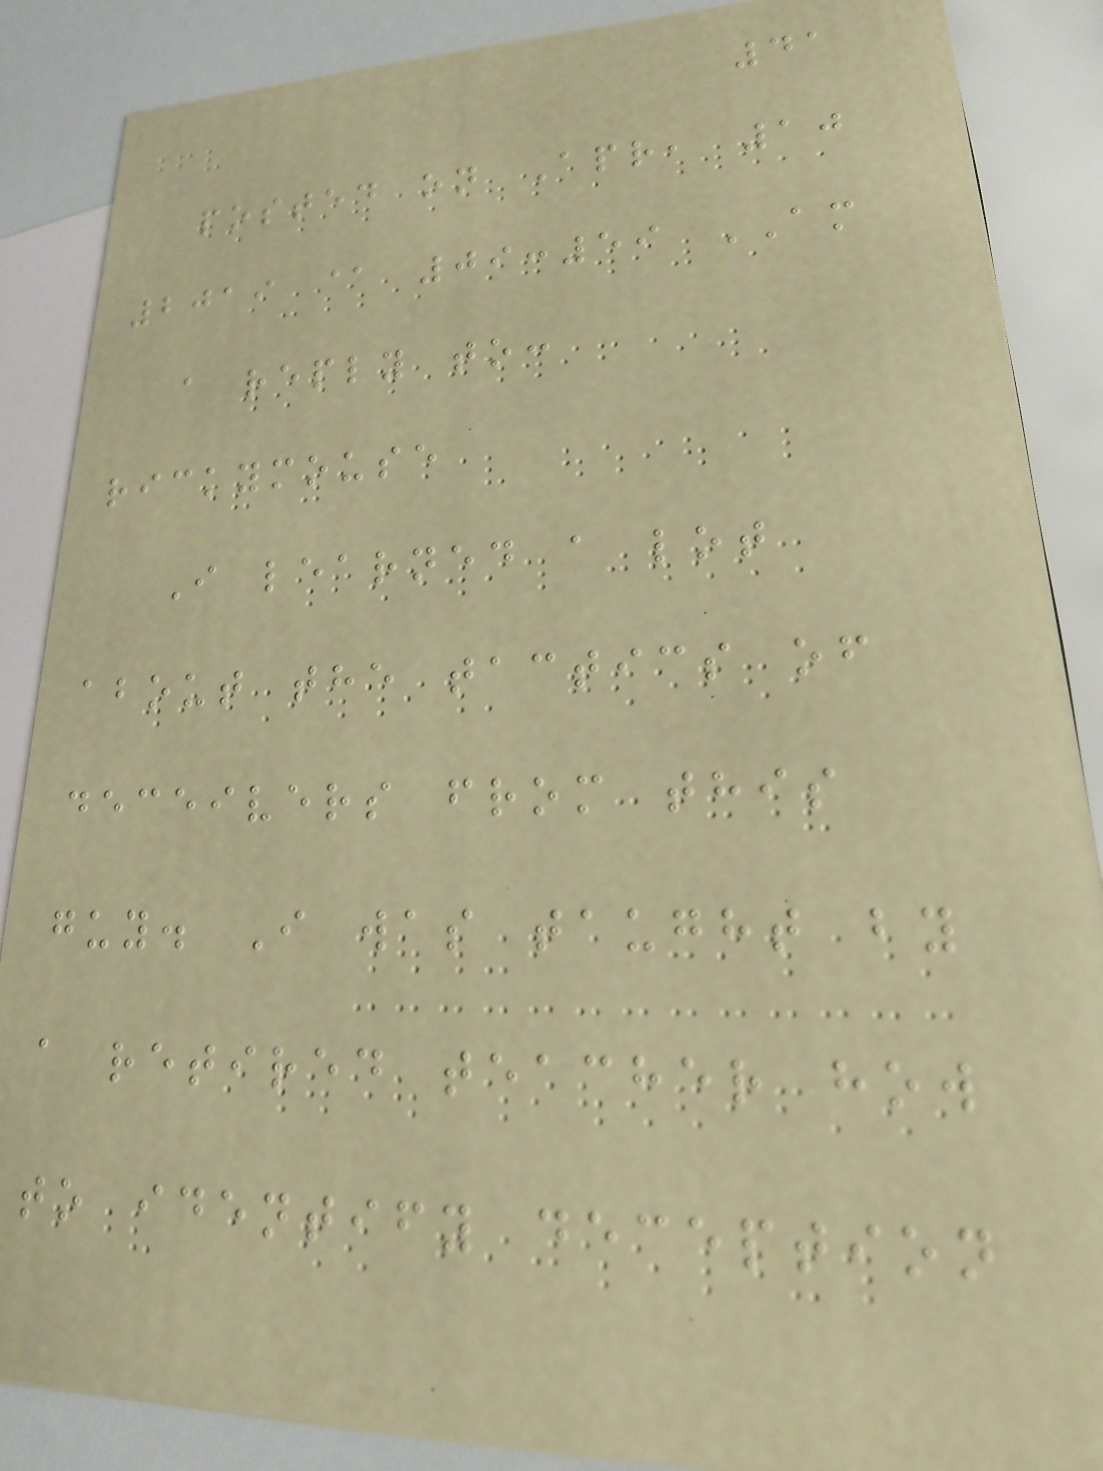41
posted on Apr, 10
2019 @ 09:59 AM
a reply to:
rickymouse
I learned a lot
about the tactics of
deceivers from this
guy. I was taught by
a retired teacher how
to identify deception
